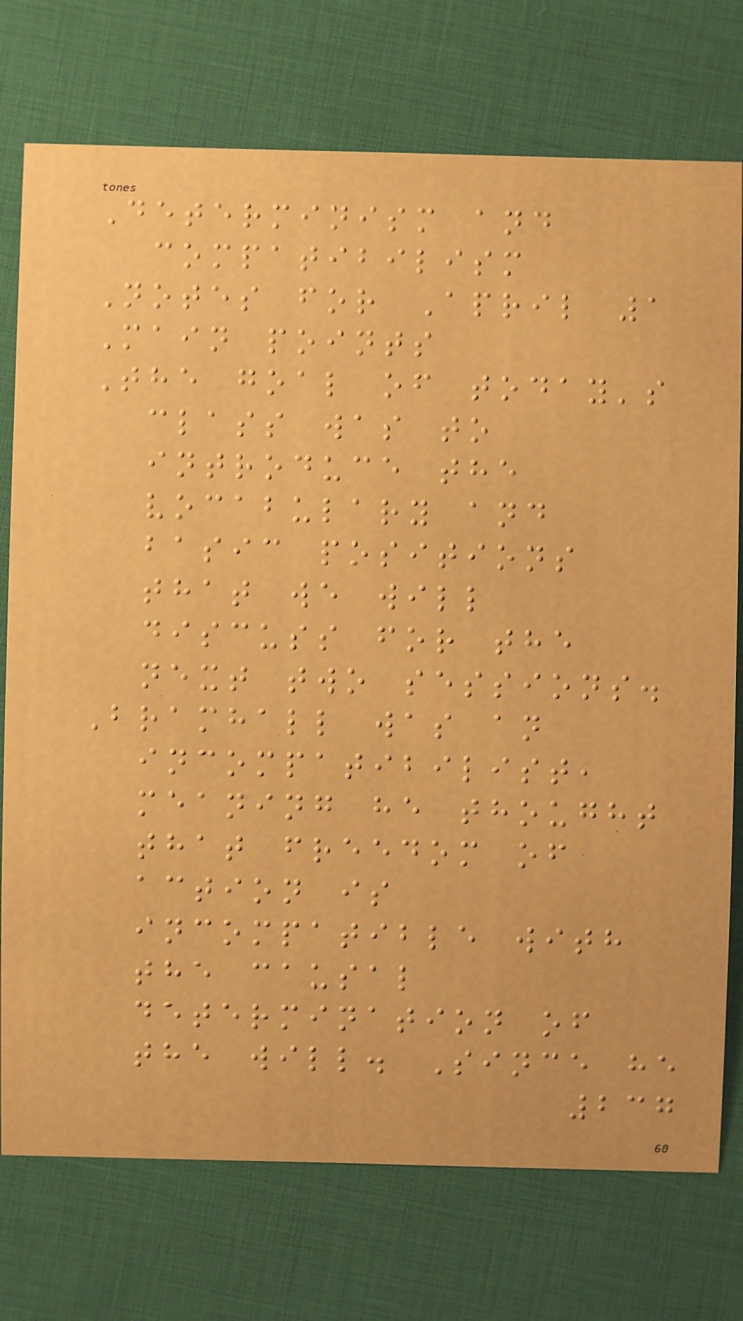Determinism and
compatibilism
Notes for April 1
Main points
The goal of today's
class was to
introduce the
vocabulary and
basic positions
that we will
discuss for the
next two sessions.
Bramhall was an
incompatibilist,
meaning he thought
that freedom of
action is
incompatible with
the causal
determination of
the will. Since he
237
